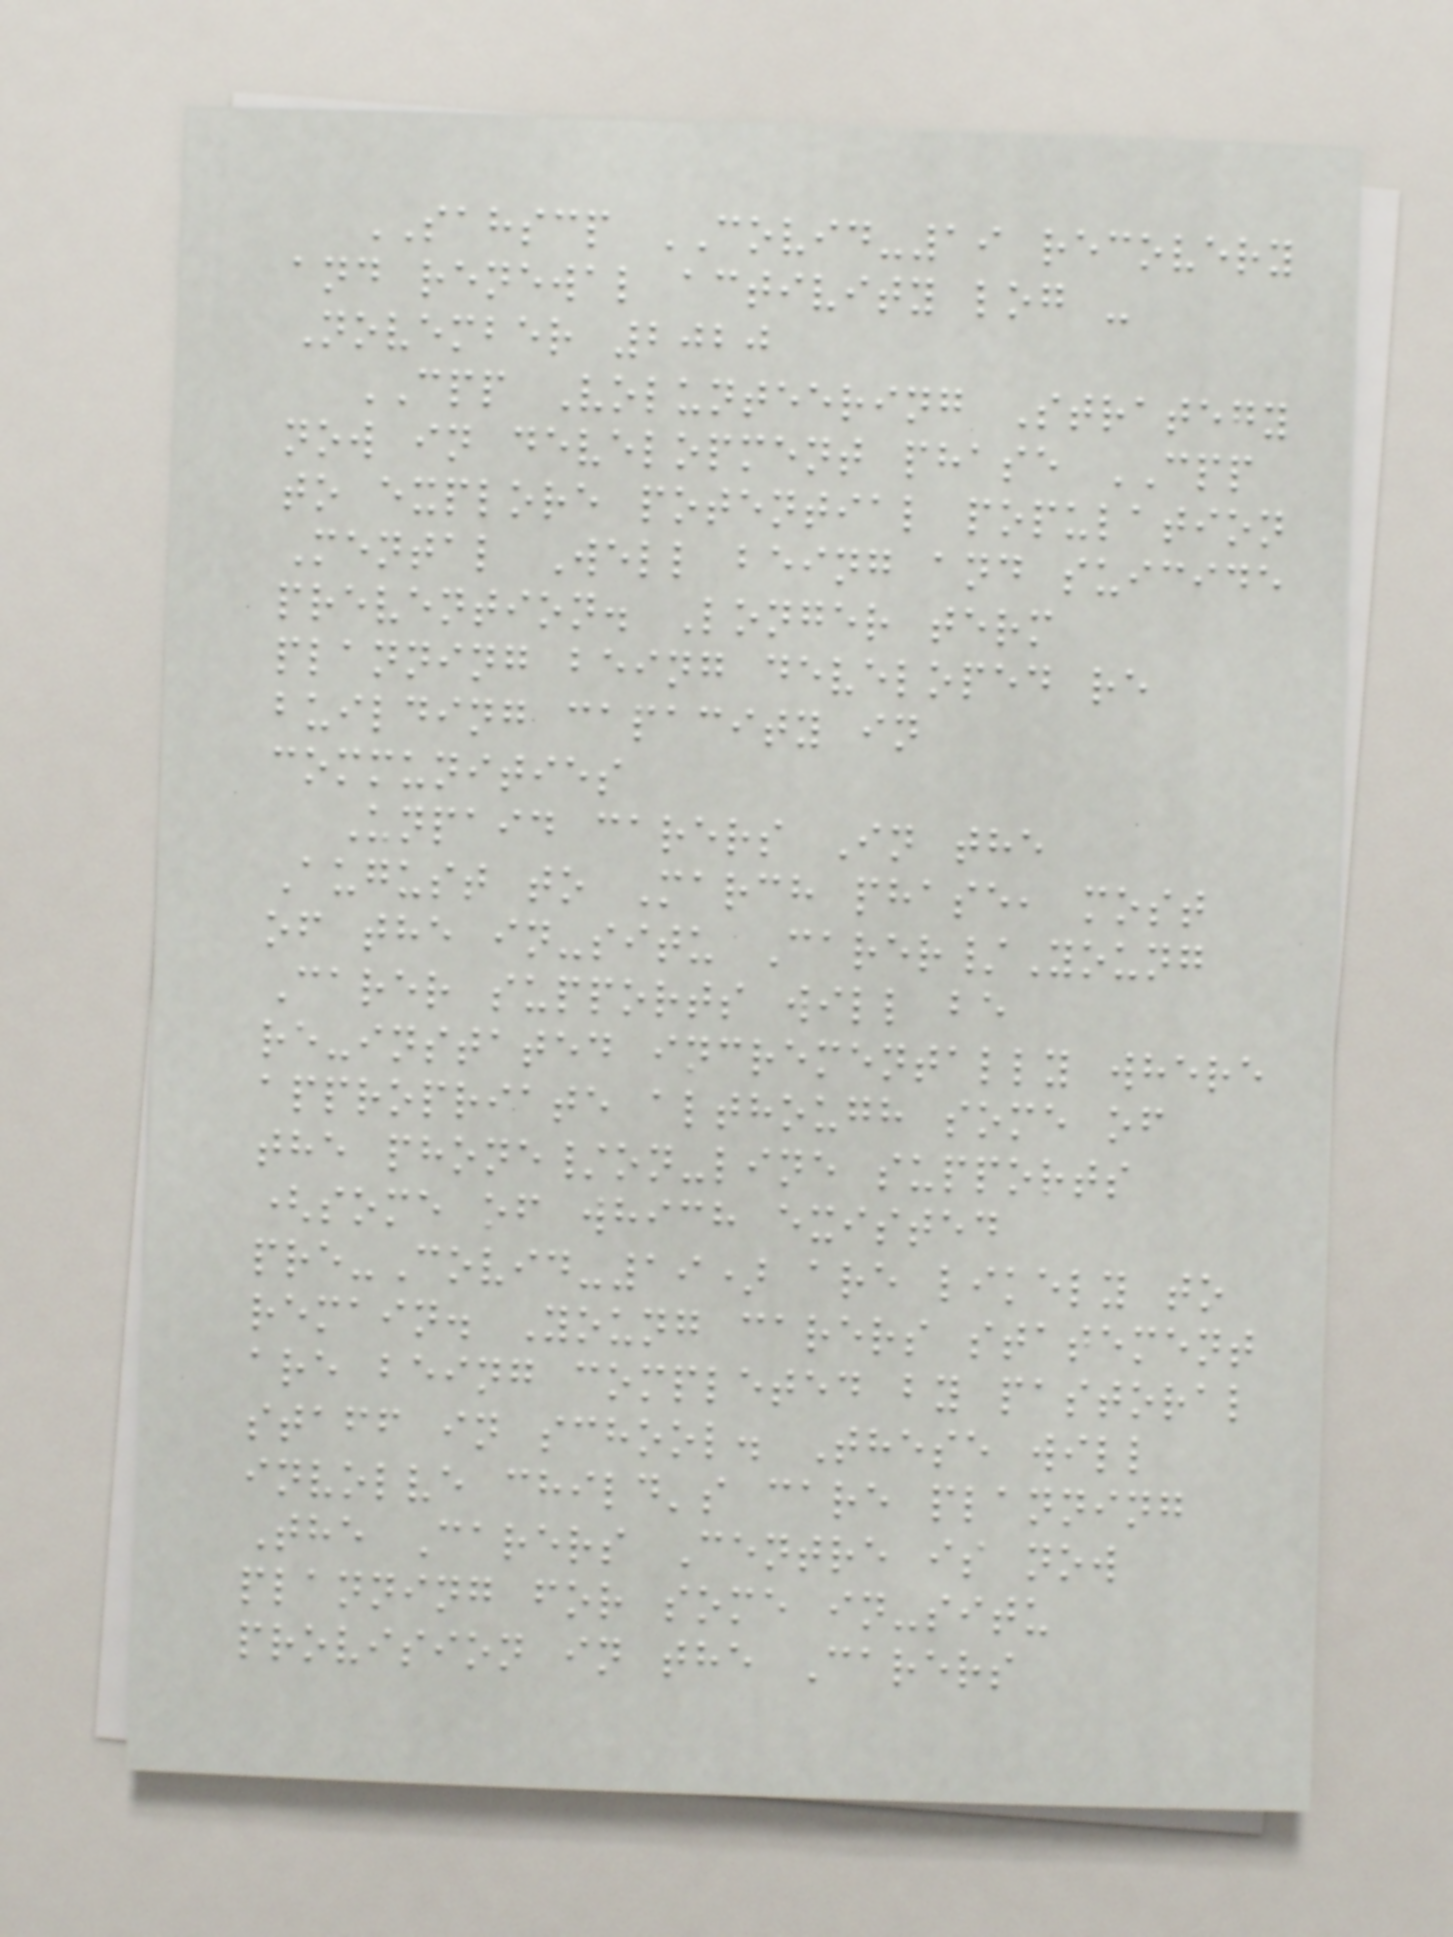SAHSCP COVID-19 recovery
and renewal activity log -
November 2020
CPP Volunteering Strategy
now in development phase CPP
to explore potential population
Mental Well being and suicide
prevention. Longer term
planning being developed re
building capacity in
communities
Unpaid carers In the
August to March phase, most
of the in-situ Carer/Young
Carer supports will be
re-instated incrementally where
appropriate although some of
the phone/on-line supports
(some of which existed
pre-Covid-19) are likely to
remain. Young carers statement
are being completed by pastoral
staff in school. These will
involve child's care planning
The Carers Centre is now
planning for some in-situ
provision in the Carers
